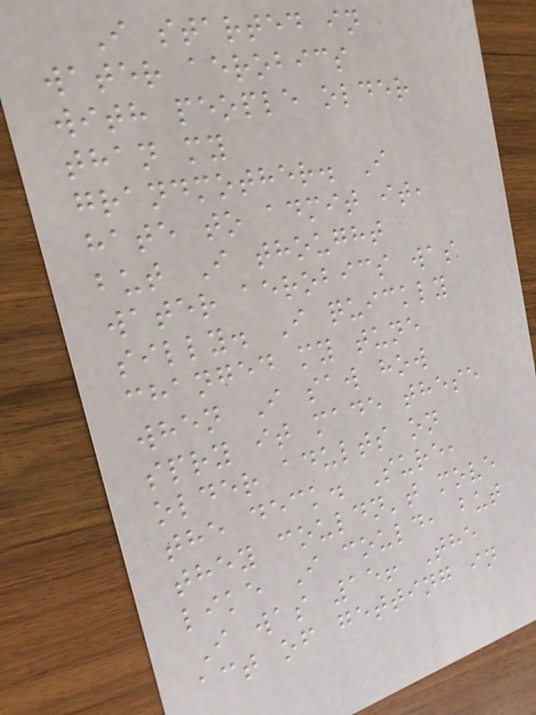I started in
water aerobics
with people older
than my
grandmother. I
hate to admit it,
but I thought
water aerobics was
silly. I quickly
changed my tune
when I saw how
spry it made these
older adults on
the deck. Sure,
they couldn't move
like I could, but
I was 15! The
act of getting in
